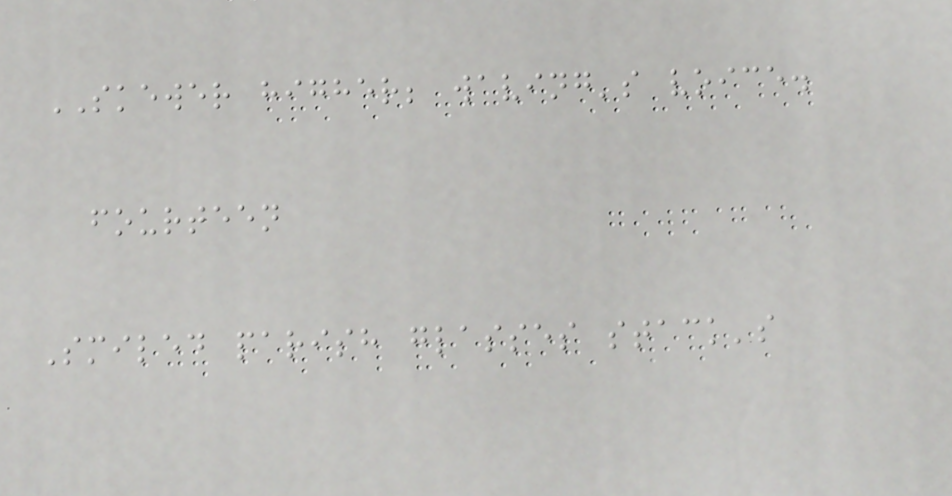SKEWER higher; waving's voice.
fourteen
Smiled parish glasses stack's
